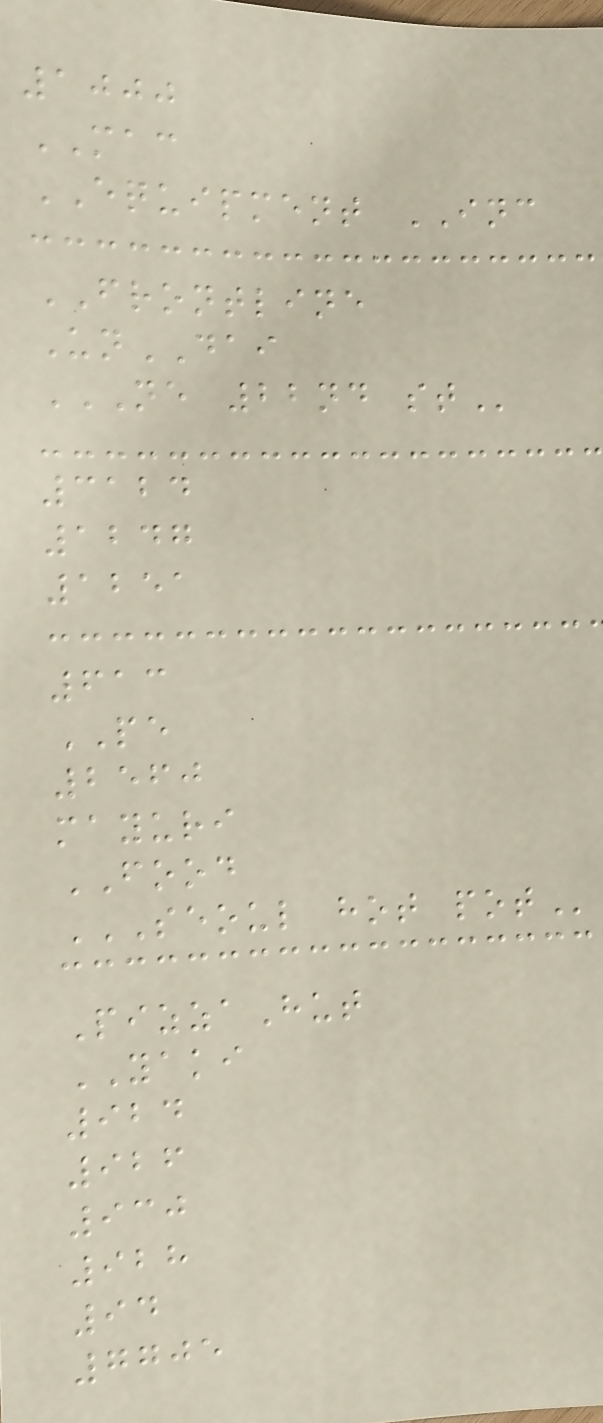1000
MAC
EQUIPMENT INC
FRONTLINE
UnDAI
NE 22ND ST
3124
1247
1251
613
PE
2560
mayuri
FOOD
SEOUL HOT POT
PizzaHut
YAKI
924
926
930
928
94
7705
